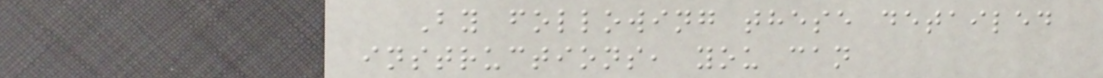By following these detailed
instructions, you can
